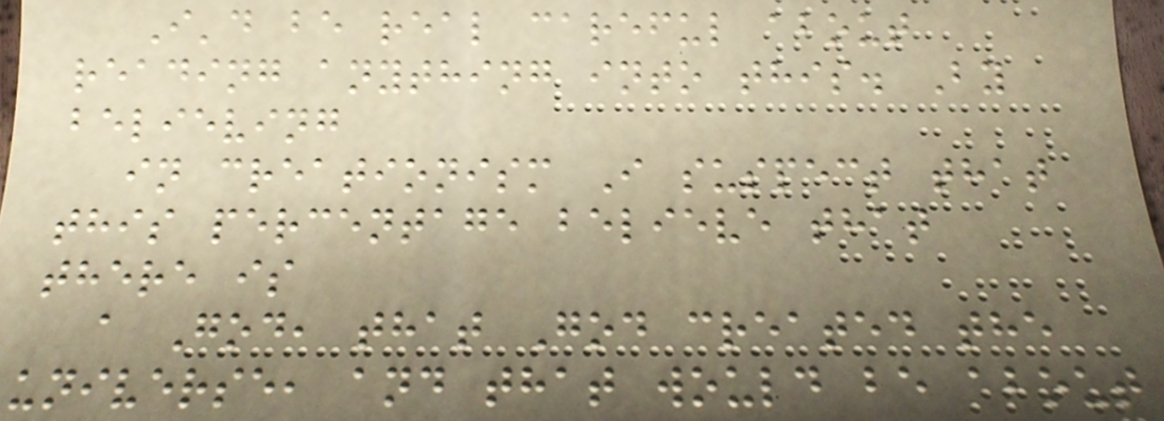I'd be real careful about
reading anything into this. By
believing
in creationism I suspect that
this percentage believe that
there is
a God, that God created the
universe, and that would be about
